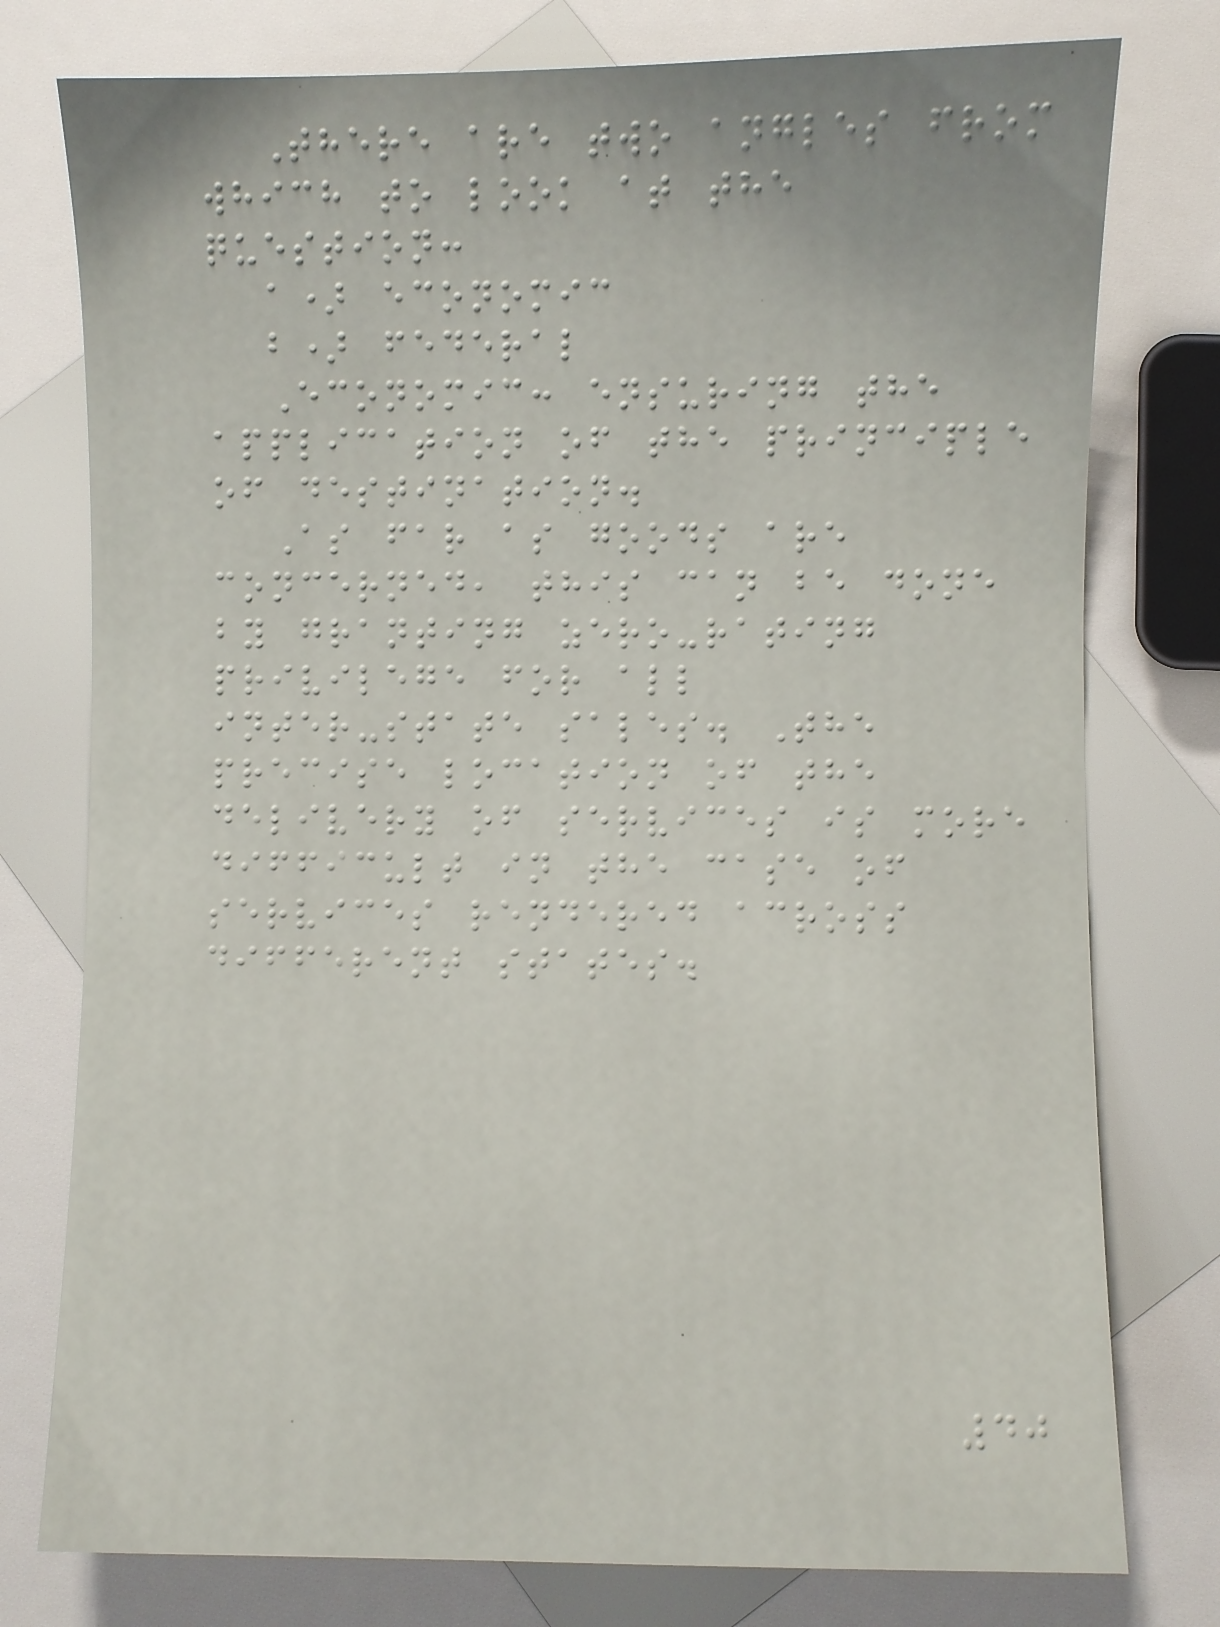There are two angles from
which to look at the
question:
a) economic
b) federal
Economic: ensuring the
application of the principle
of destination.
As far as goods are
concerned, this can be done
by granting zero-rating
privilege for all
inter-state sales. The
precise location of the
delivery of services is more
difficult in the case of
services rendered across
different states.
40
